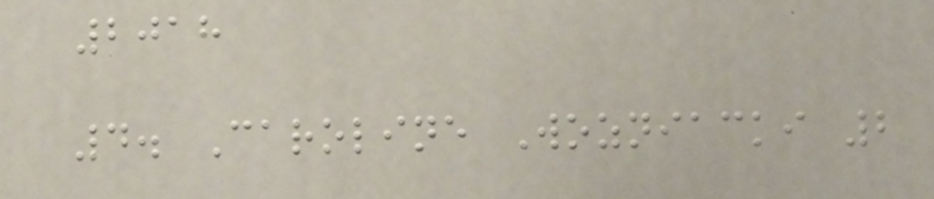2018
4. Caroline Wozniacki 2
